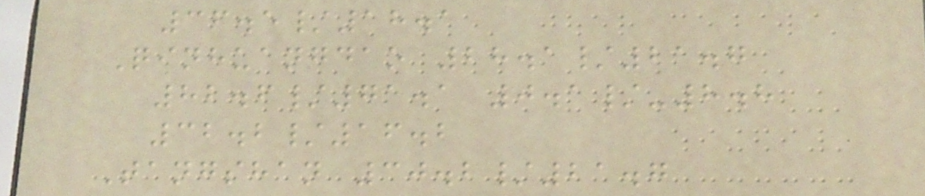36.5/18.1
Qinhuangdao 28.1/21.7
82.6/71.1 0.1/-8.8
32.2/16.2
Tangshan 30.2/21.7
